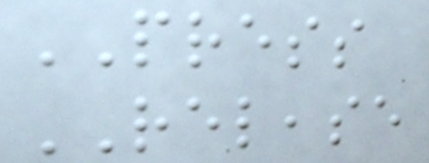PRESS
RELEASE
